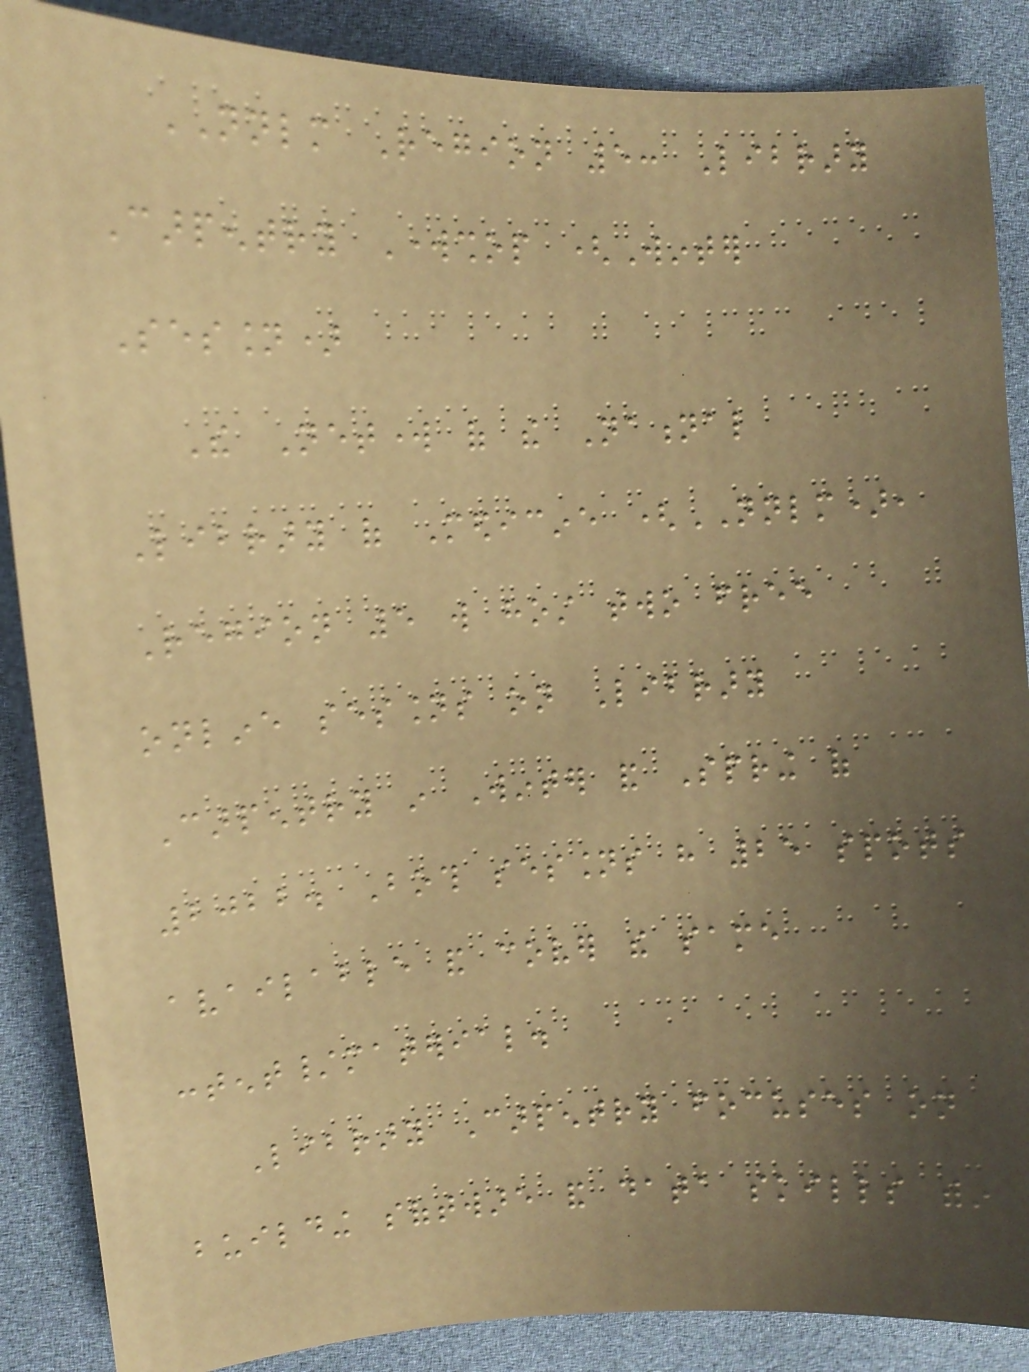NNLM Region 5: Library
Carpentry Workshop (Winter
Session)
The Network of the National
Library of Medicine (NNLM),
Region 5 will host two free
online sessions on Library
Carpentry in Winter and Spring of
2022. Both sessions have 25 spots
available and cover the same
content/material.
Library Carpentry focuses on
building software and data skills within
